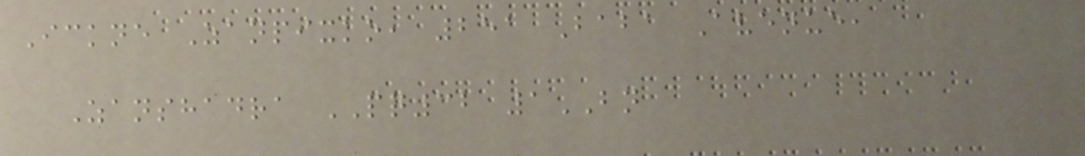Ickne Zanpixko, 251 Baba Avenue,
Zanshadra PQ32 1BN
